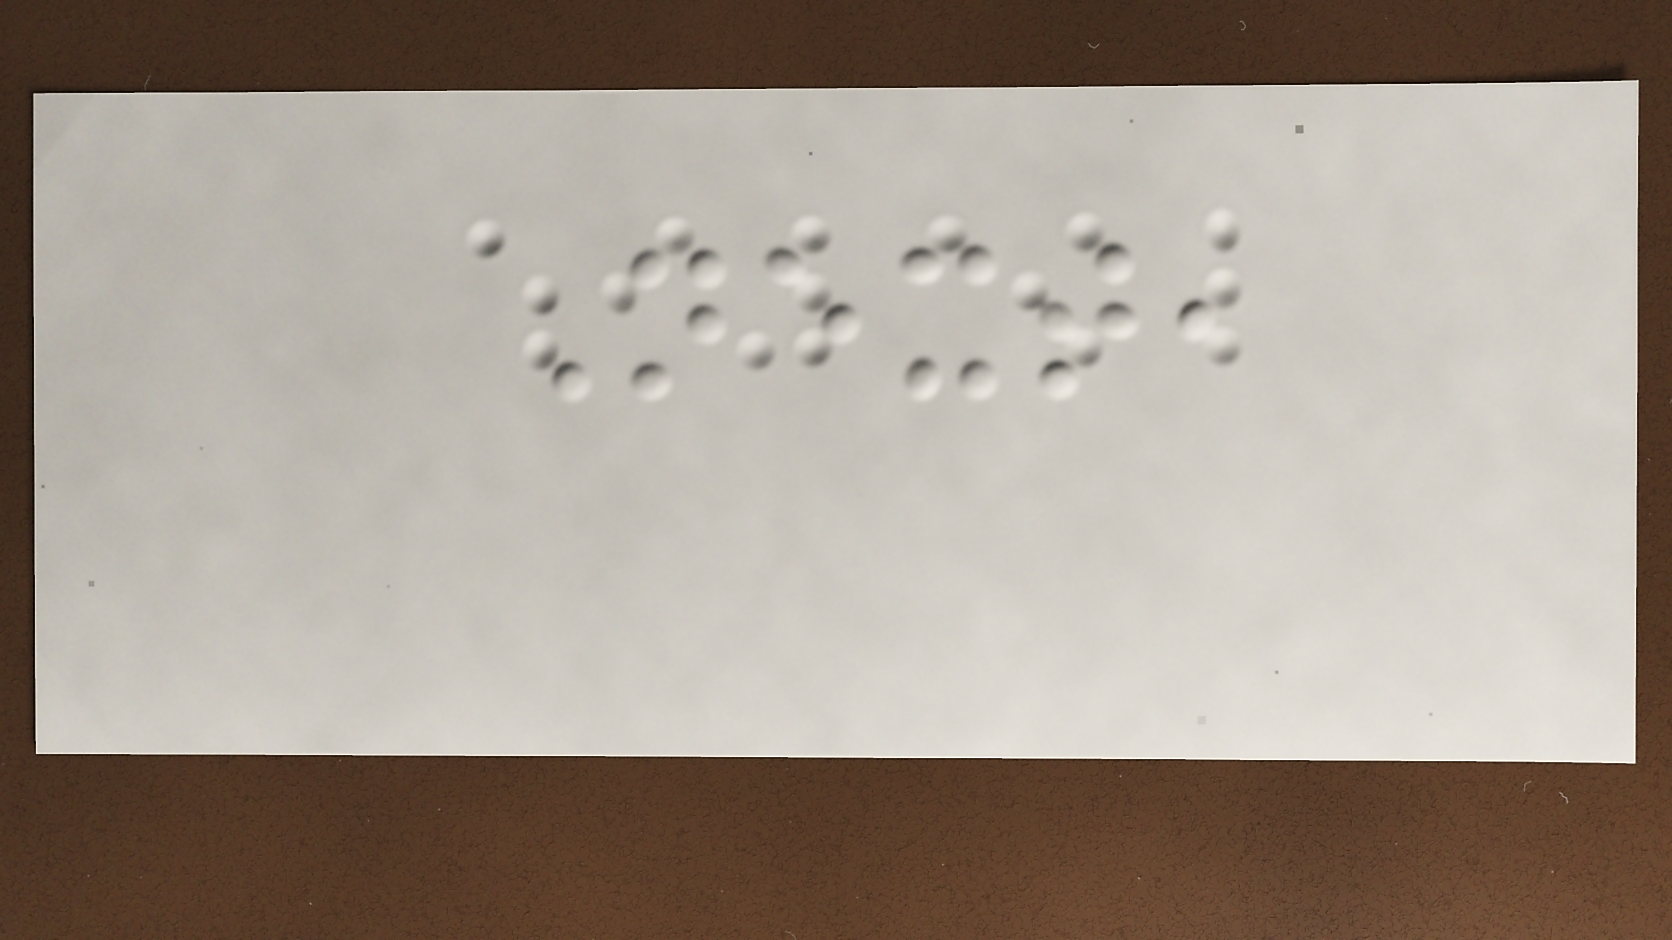Next,
